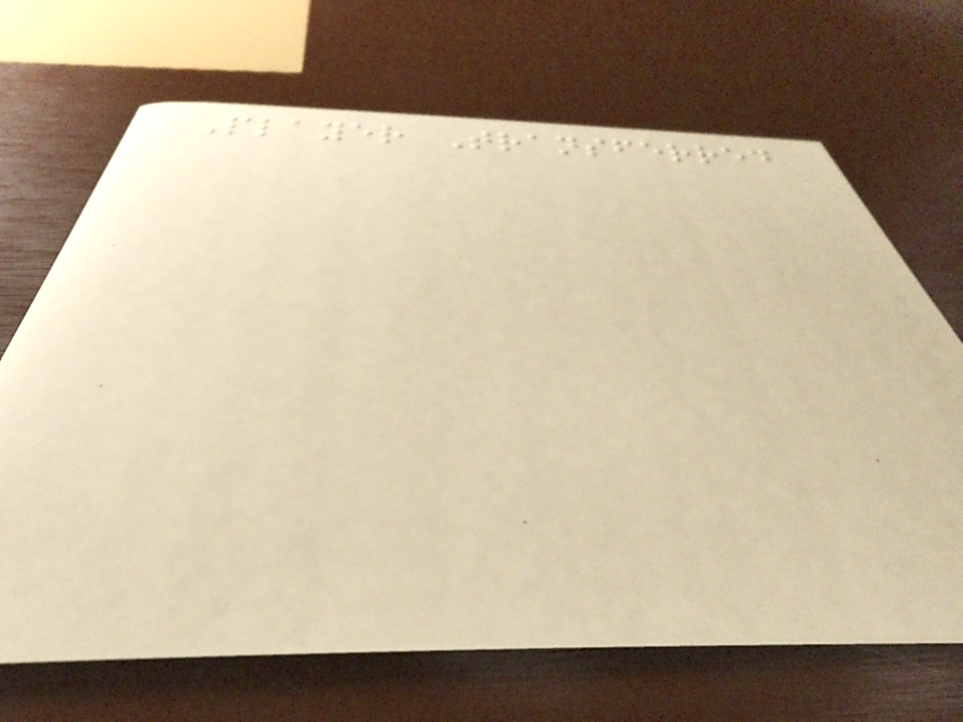Player Transferred
